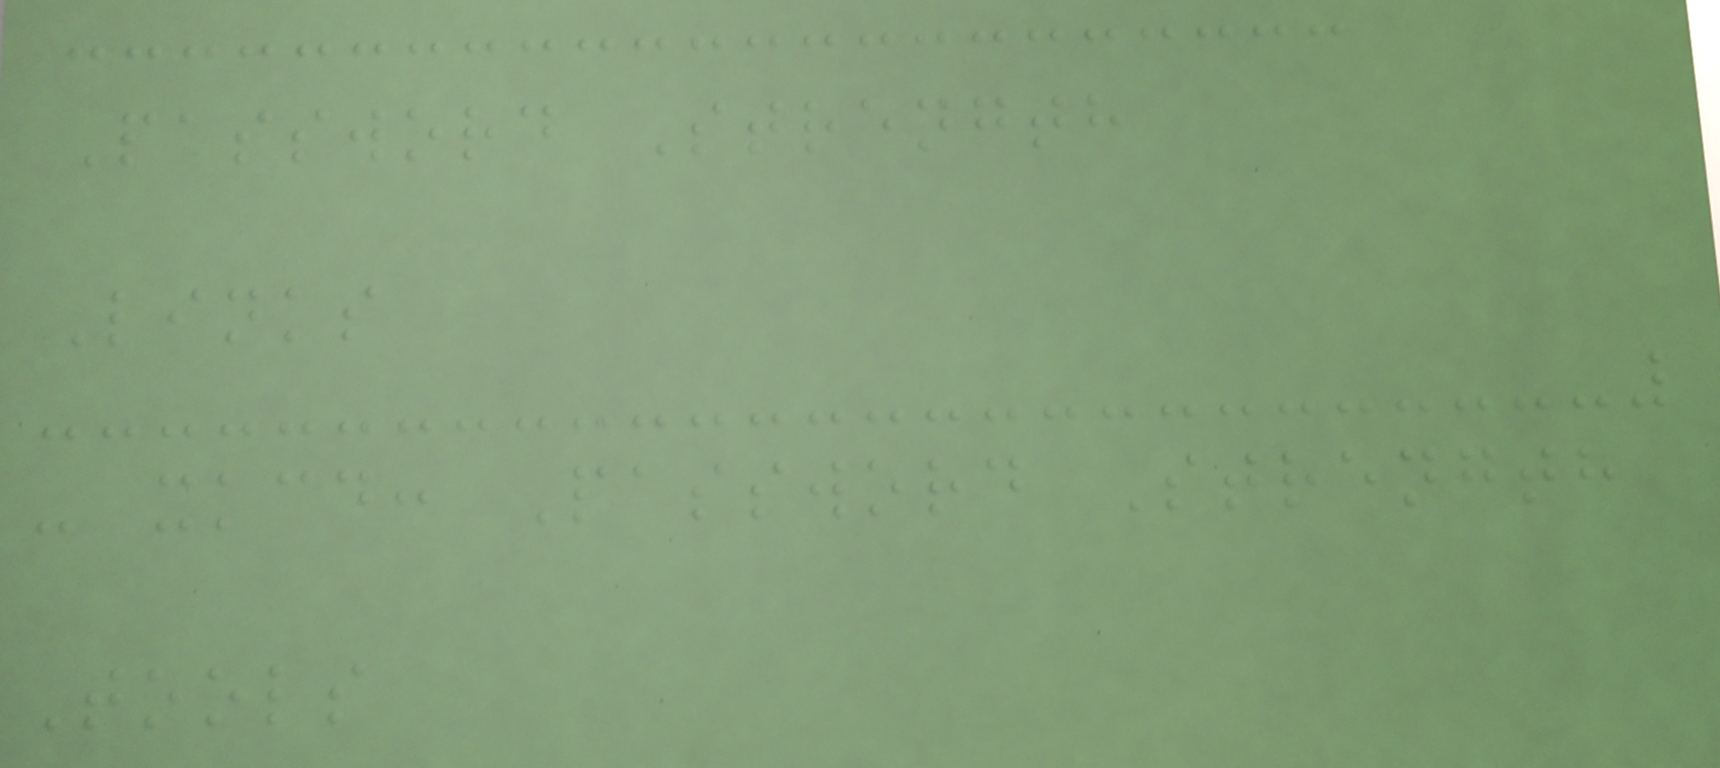Password Strength
Links
- xkcd: Password Strength
Tools
